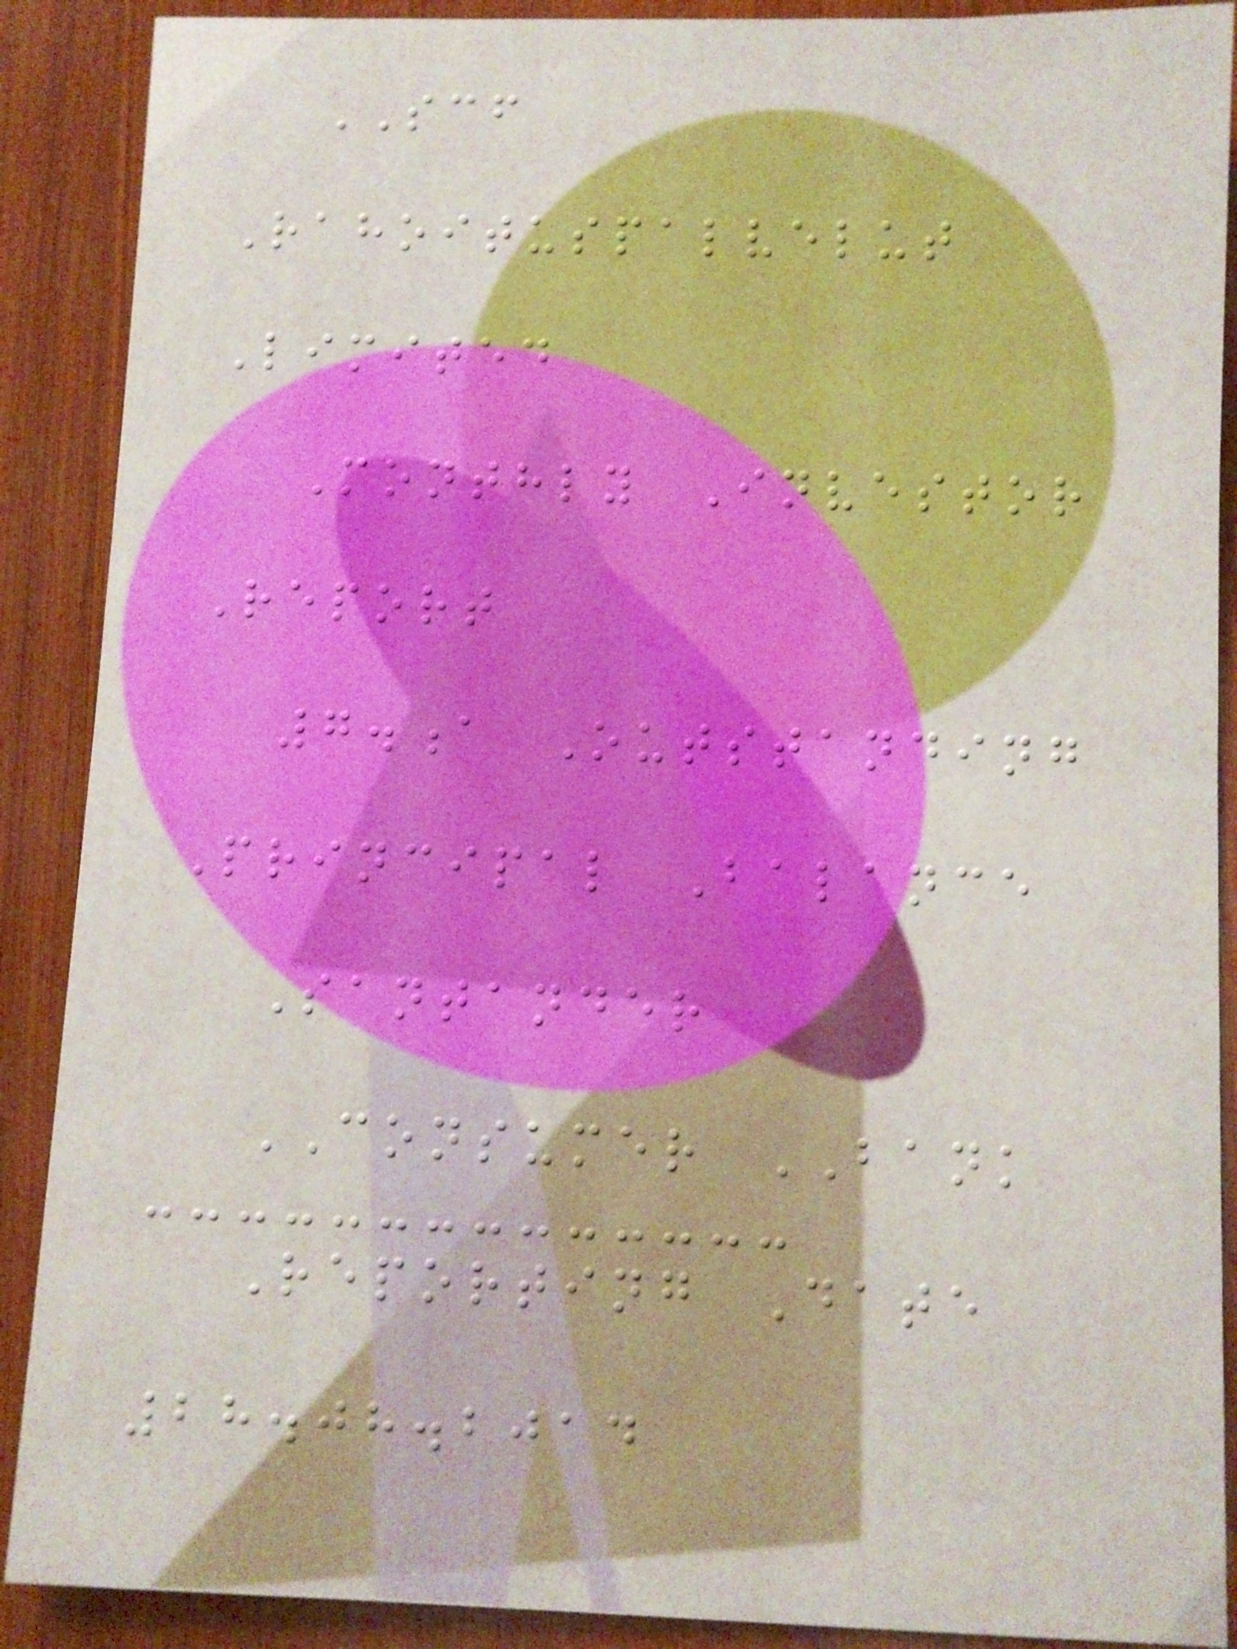SCF
Rahoituspalvelut
Limited
Monthly Investor
Report
7.a Outstanding
Principal Balance
Santander
CONSUMER BANK
Reporting Date
28.08.2014
